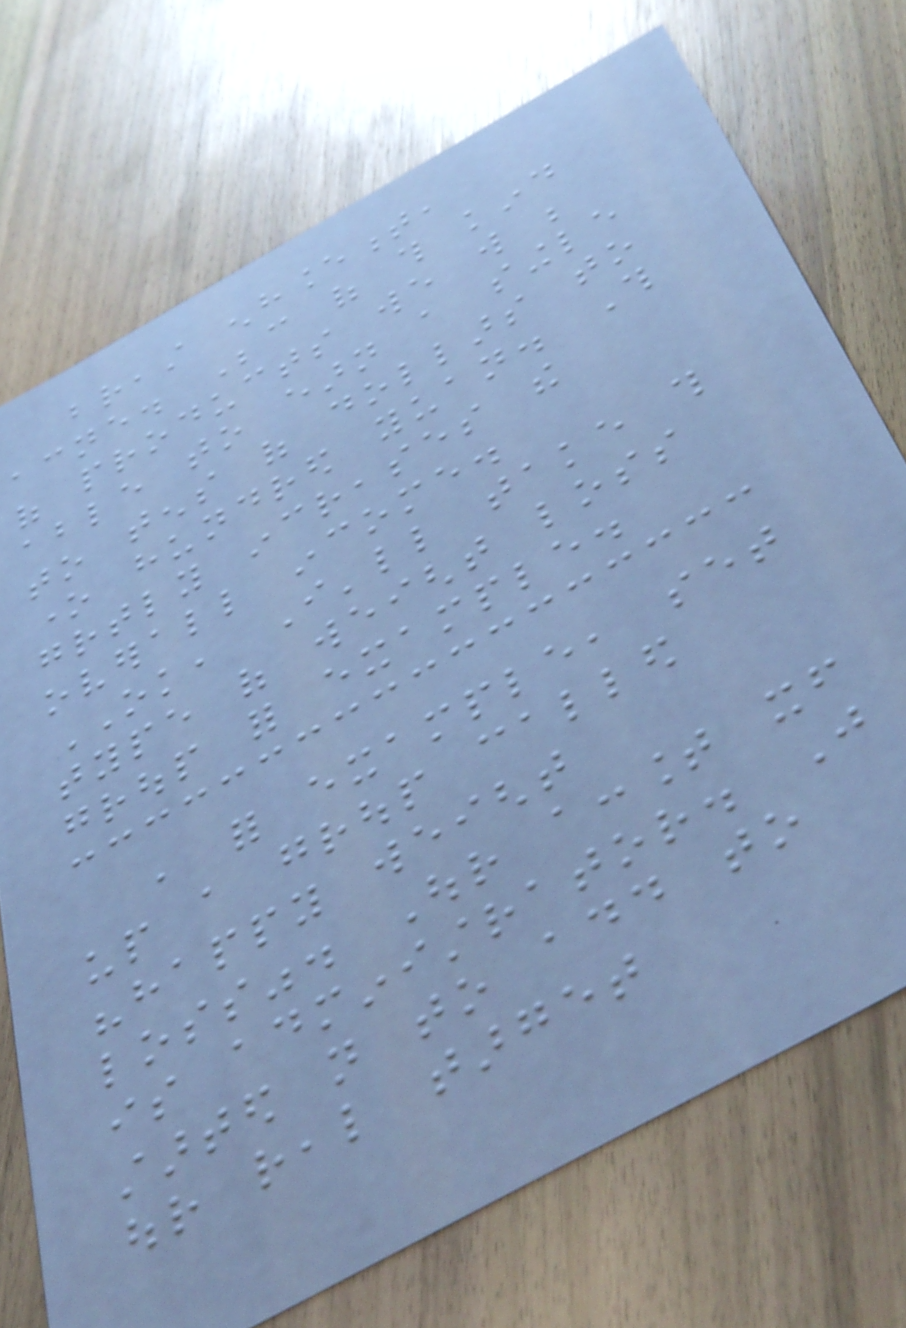breast enhancement,
acne. Because of this kind
of products we will be
able to earn a single
to tens of dollars to
one hundred yuan. This
greatly increases the
overall income.
OK, I'll take this
type of weight loss
group for example.
, for example, set
up a group called
"happy weight
loss". Our account itself
is administrator. Just
started not to add to
our real target
